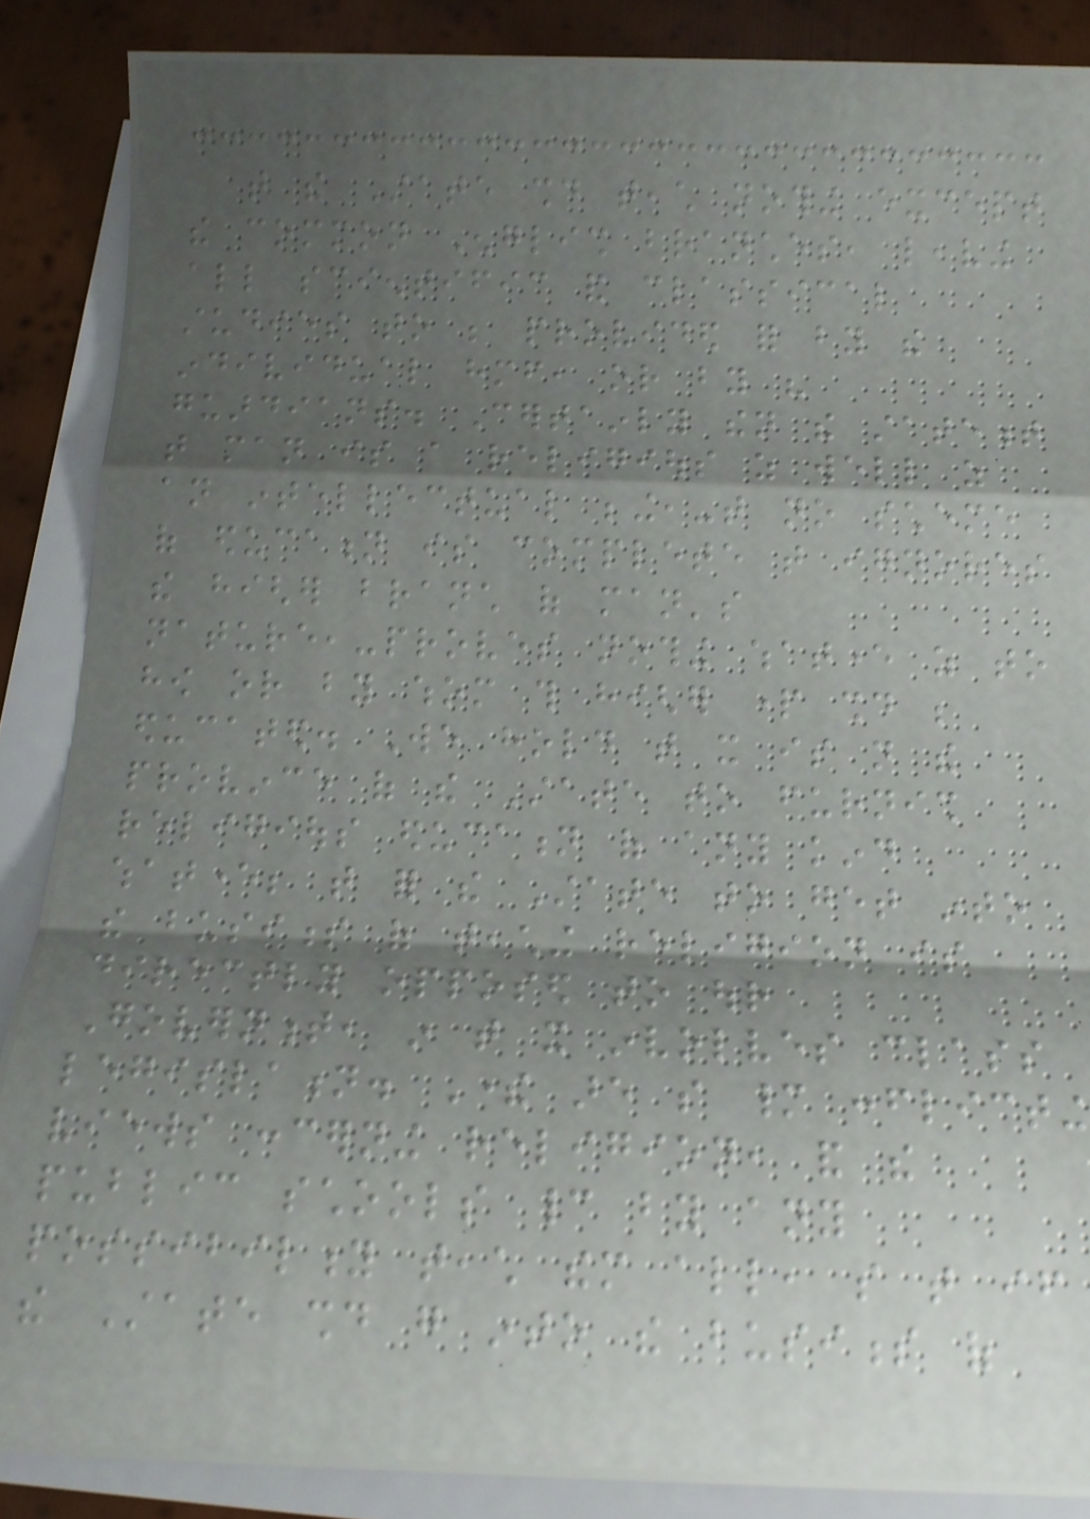that the State should teach nothing except
the common English branches, leaving
all scientific and classical
studies to be provided for by the
individual himself, or by his
guardians. Certainly then the statement
that man is a religious as well as
an intellectual being,-that no scheme
of education is complete that ignores
the higher branch of man's
nature,-proves nothing whatever as to
how or by whom this higher part should be
educated. We hold that it is not the
province of the State to furnish
religious education of any kind
whatever; that for the State to get into
the business of teaching religion is
directly opposed to our
Government, in that it involves class
legislation. There are so many conflicting
views concerning religion, and the
public schools cannot by any
possibility teach them all, so that if
the State should go into the business of
